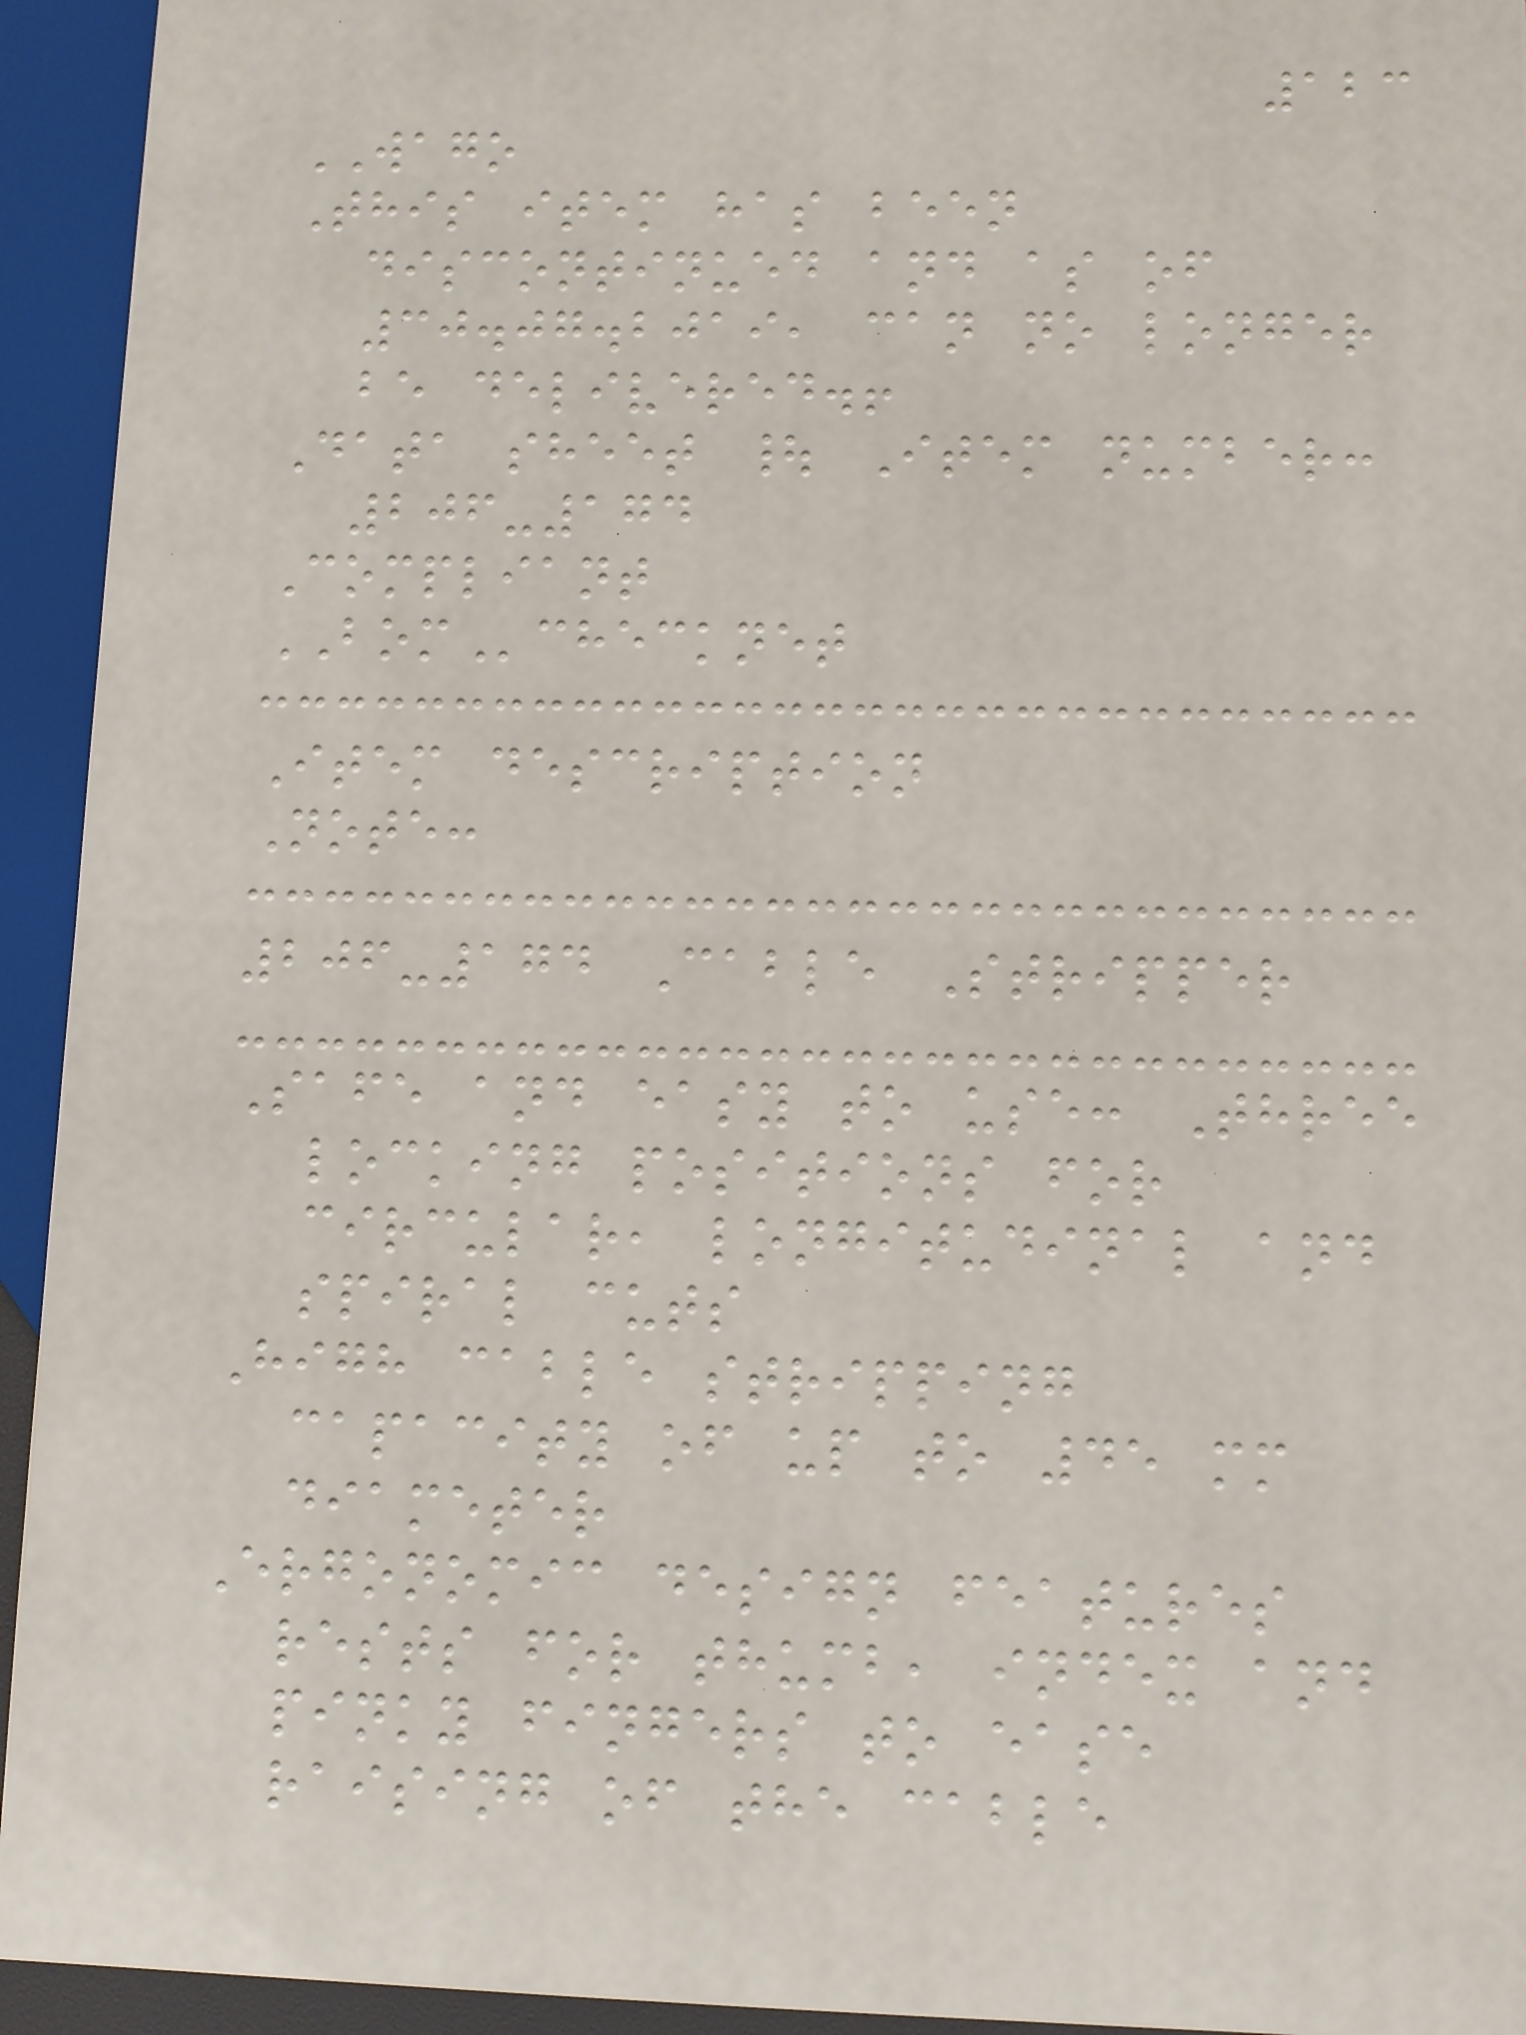123
WAGO
This item has been
discontinued and as of
30.07.2019, can no longer
be delivered.!
Data sheet | Item number:
206-174
Compliant
BOMchecknet
Item description
Note:
206-174 Cable Stripper
Safe and easy to use: Three
locking positions for
circular, longitudinal and
spiral cuts
High cable stripping
capacity of up to 45 mm
diameter
Ergonomic design features
rests for thumb, index and
pinky fingers to ease
raising of the cable
